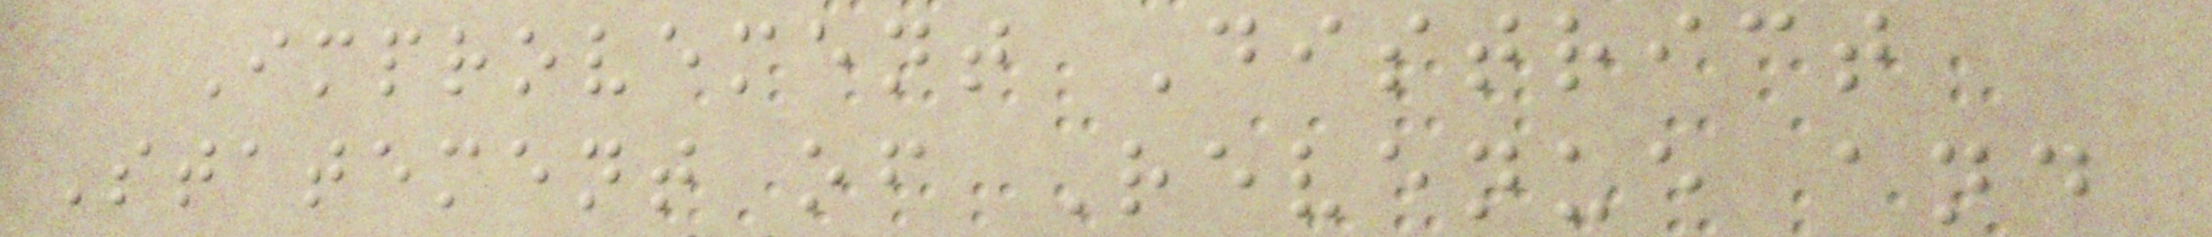Improvement District
Statement of Revenue and
